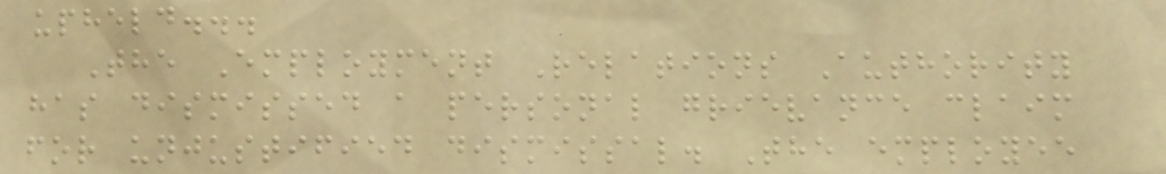upheld...
The Employment Relations Authority
has dismissed a personal grievance claim
for unjustified dismissal. The employee
